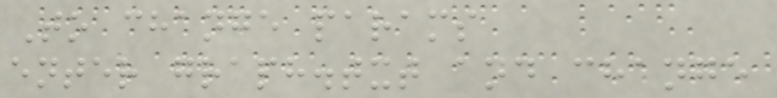To change params
enter graph.txt and change
